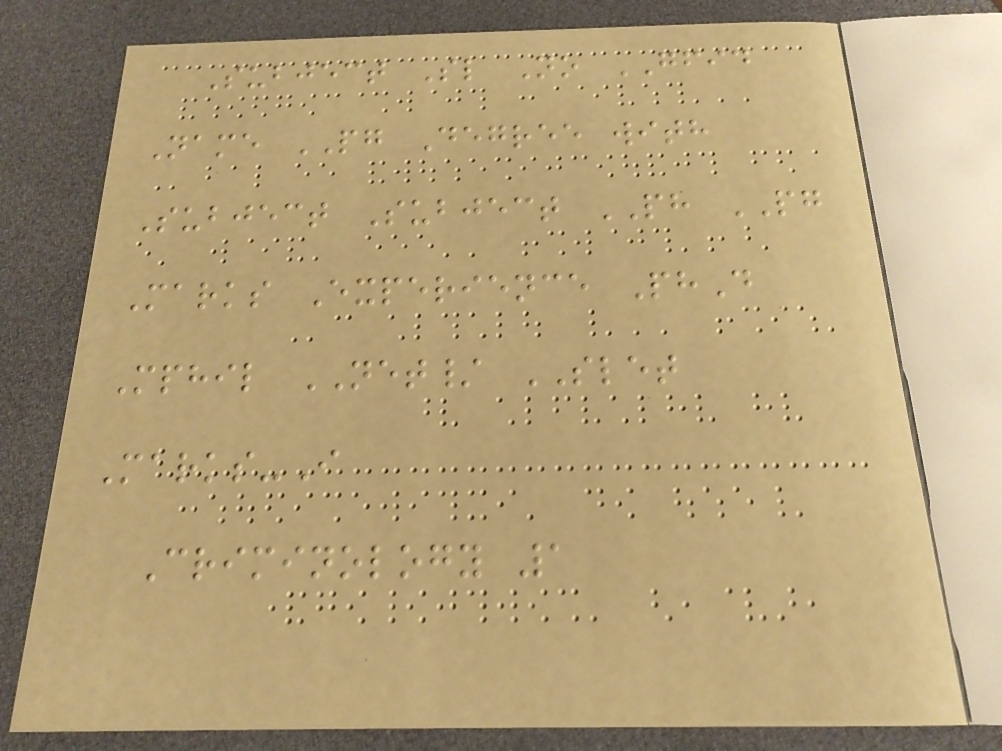Subject Sl No GFID
Name PG Degree with
Subject Subject PH PG
Marks Experience PhD
Mphil NET/ SLET
Marks-I
Criminology 1
